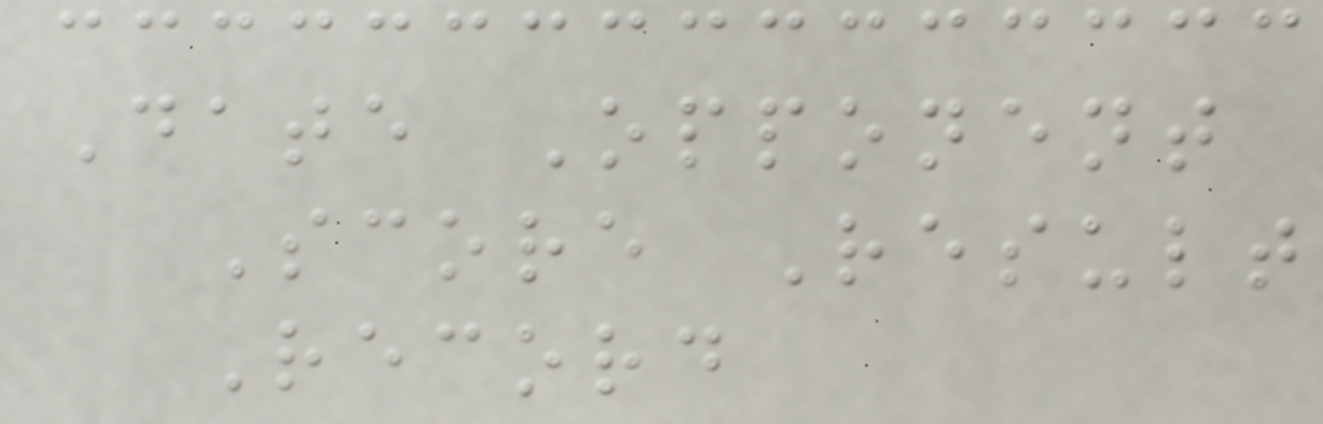Date Opponent
Score Result
Record
